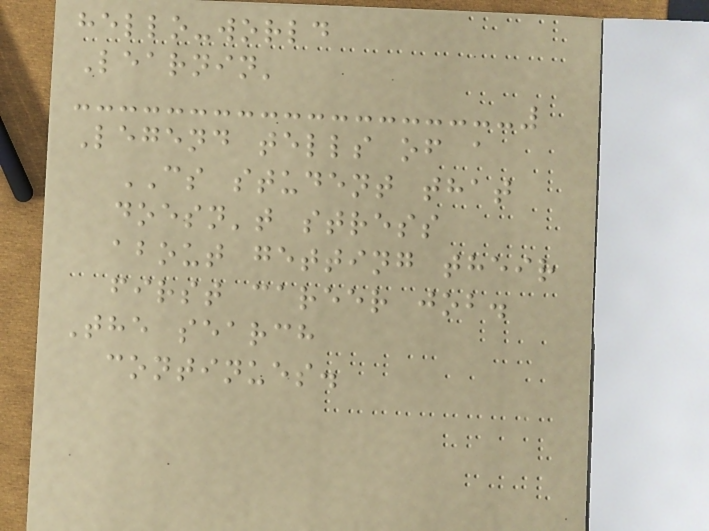hello-world
Learnin'
Legend tells of a
CS student that
doesn't stress
about getting their
first career job.
The search
continues.
